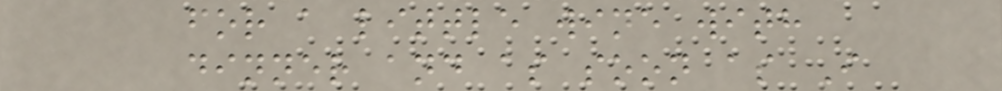for a little wine with
dinner and as soon as I
